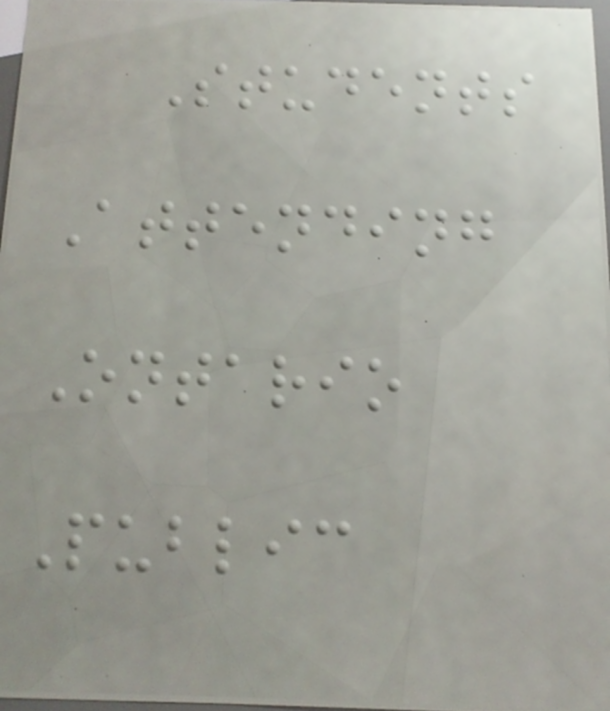Students
Attending
Ontario
Public
